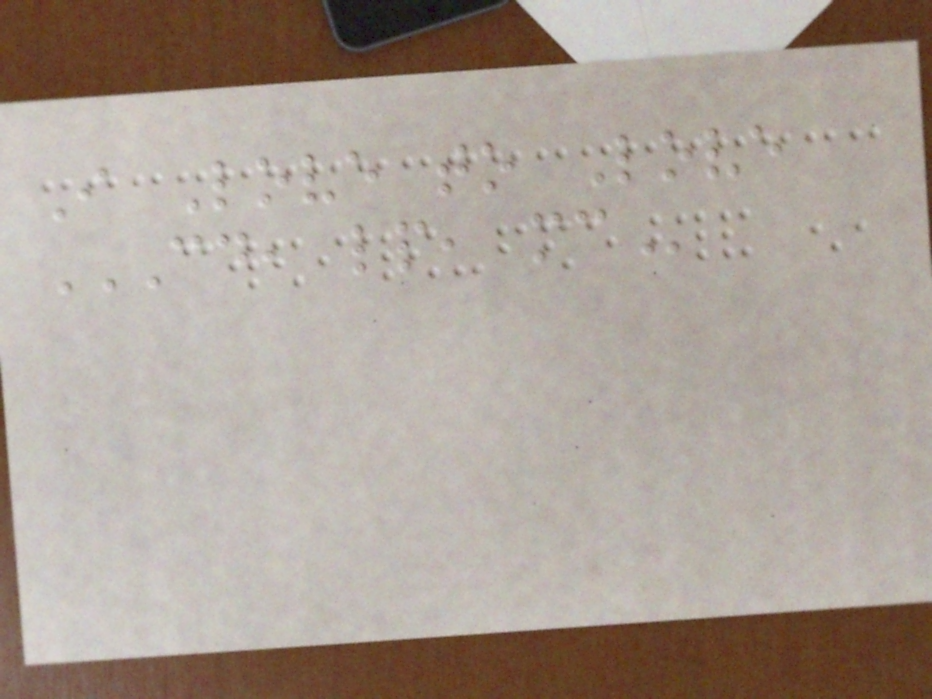I Love to Love
CD, LP, MC
